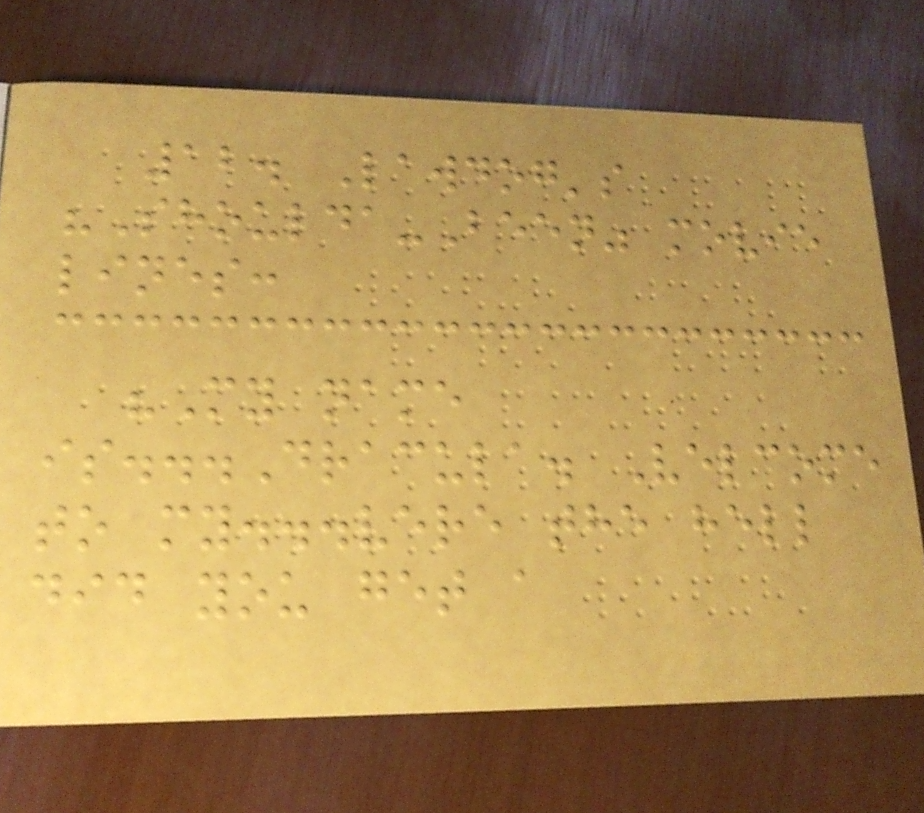12. Lawdog's
"Shoulda-Been" movie
lines:
"My name
is...Dracula. Velcome
to my...vere the hell
did you get a
